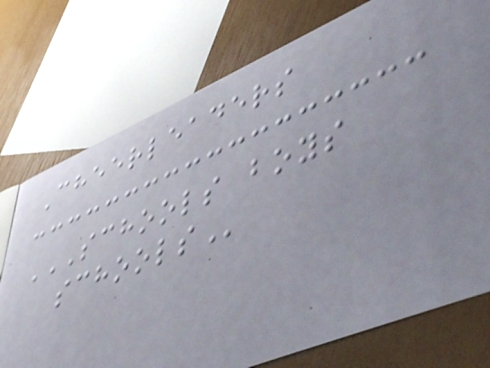Cheerleaders
SCHOOLS BOYS
SCHOOLS
